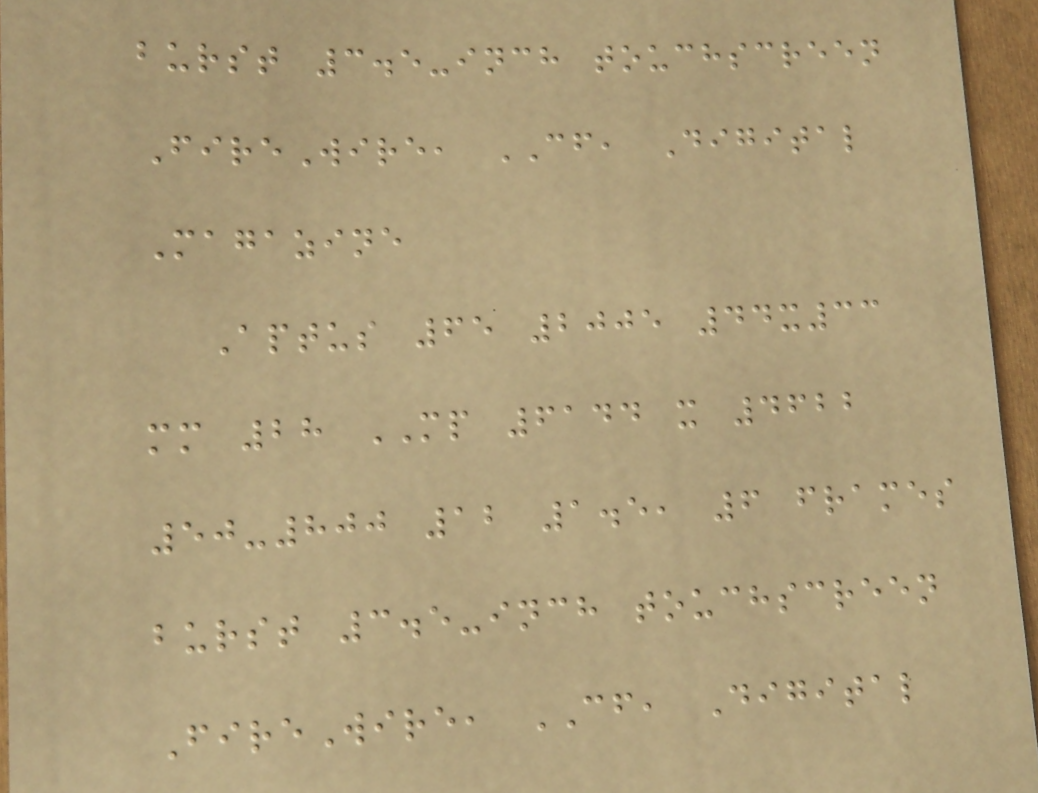burst 3.5-inch touchscreen
FireWire, CF, Digital
Magazine
Aptus 65 2005 44x33
mm 28 MP 6144 x 4622
50-800 12 1.5, 6 frames
burst 3.5-inch touchscreen
FireWire, CF, Digital
